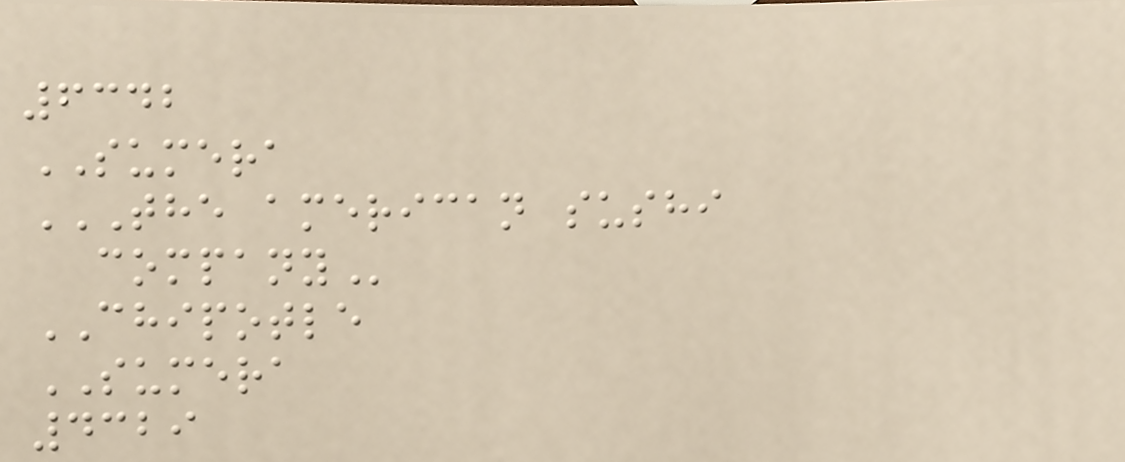6342
SUMERA
THE AMERICAN SUSHI
COMPANY
CHIPOTLE
SUMERA
4329
